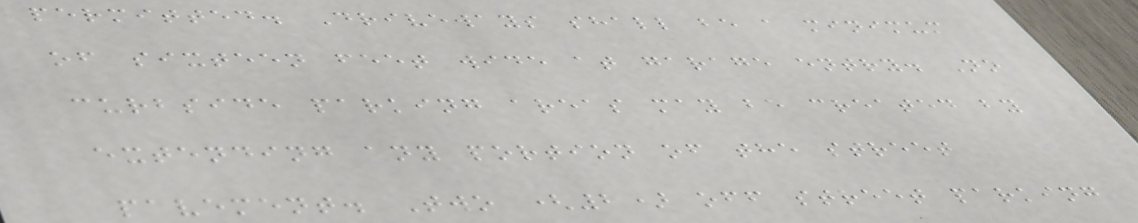permitted. Driveways shall be a minimum
of sixteen feet wide at garage entry. No
curbside parking areas may be created by
extending any portion of the street
pavement. Two (2) off street parking
